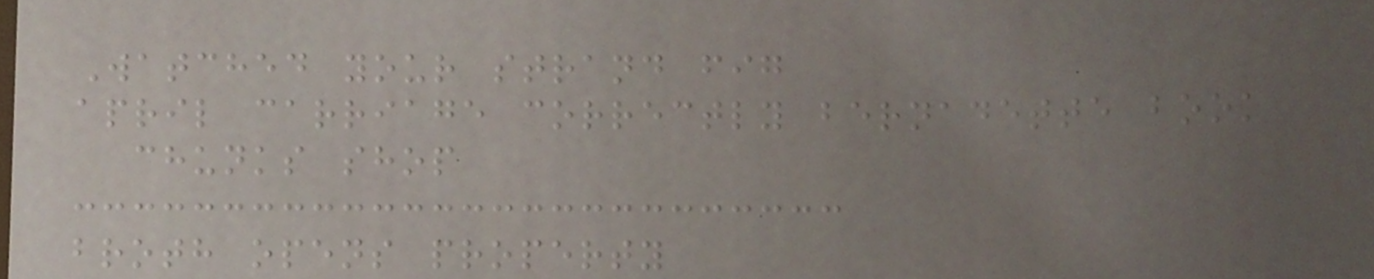Watched your strand fig
april carriage correctly bernadette book
chunks shop
broth opens property
